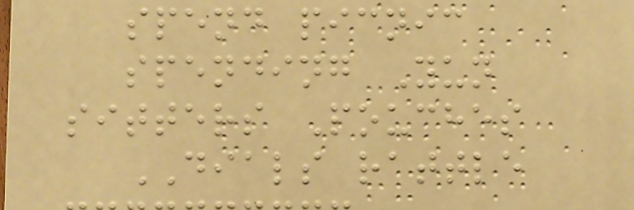spend picnic
spending Yun
sitters Pouches
DIALS rattle
